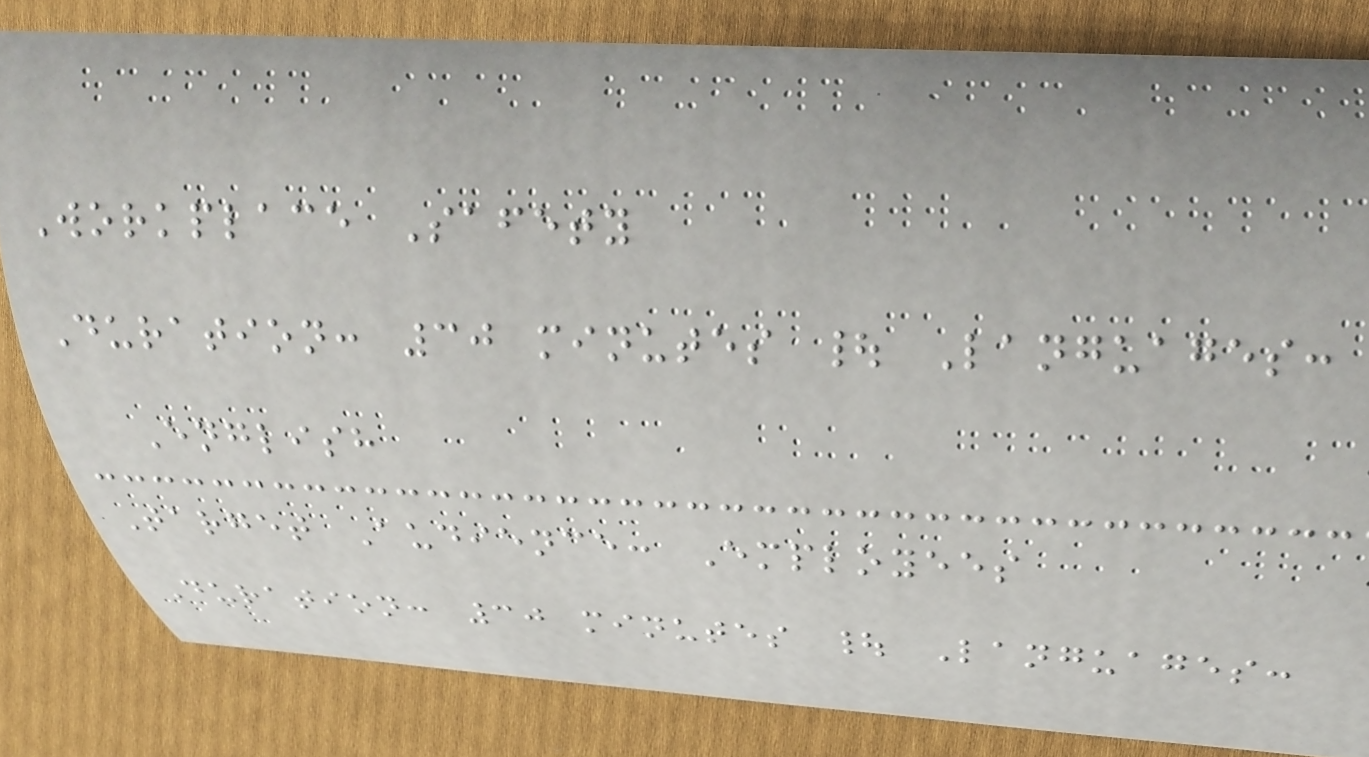Workplace Safety
Duration: 30 minutes | Languages:
English
Target Audience: Employees
Duration: 30 minutes | Languages:
